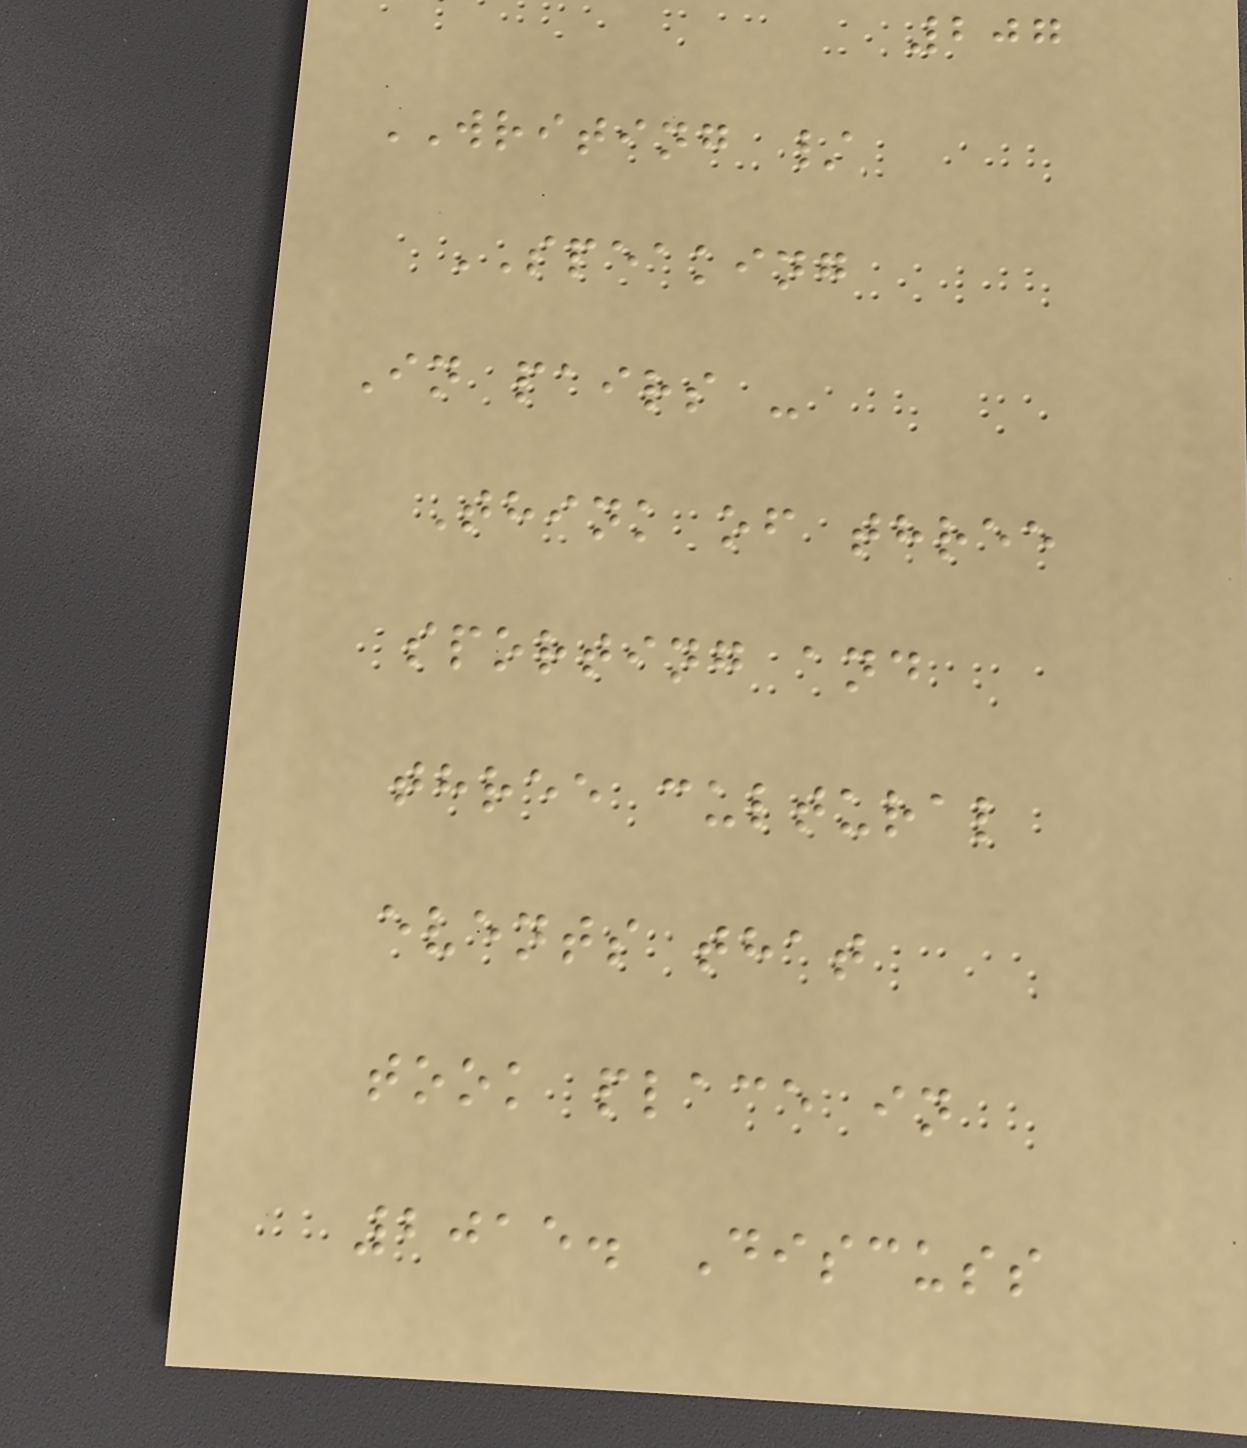207
WRITING /
SPEAKING
In pairs -
Think of three
sporting and
three cultural
events that
took place in
2015. Discuss
